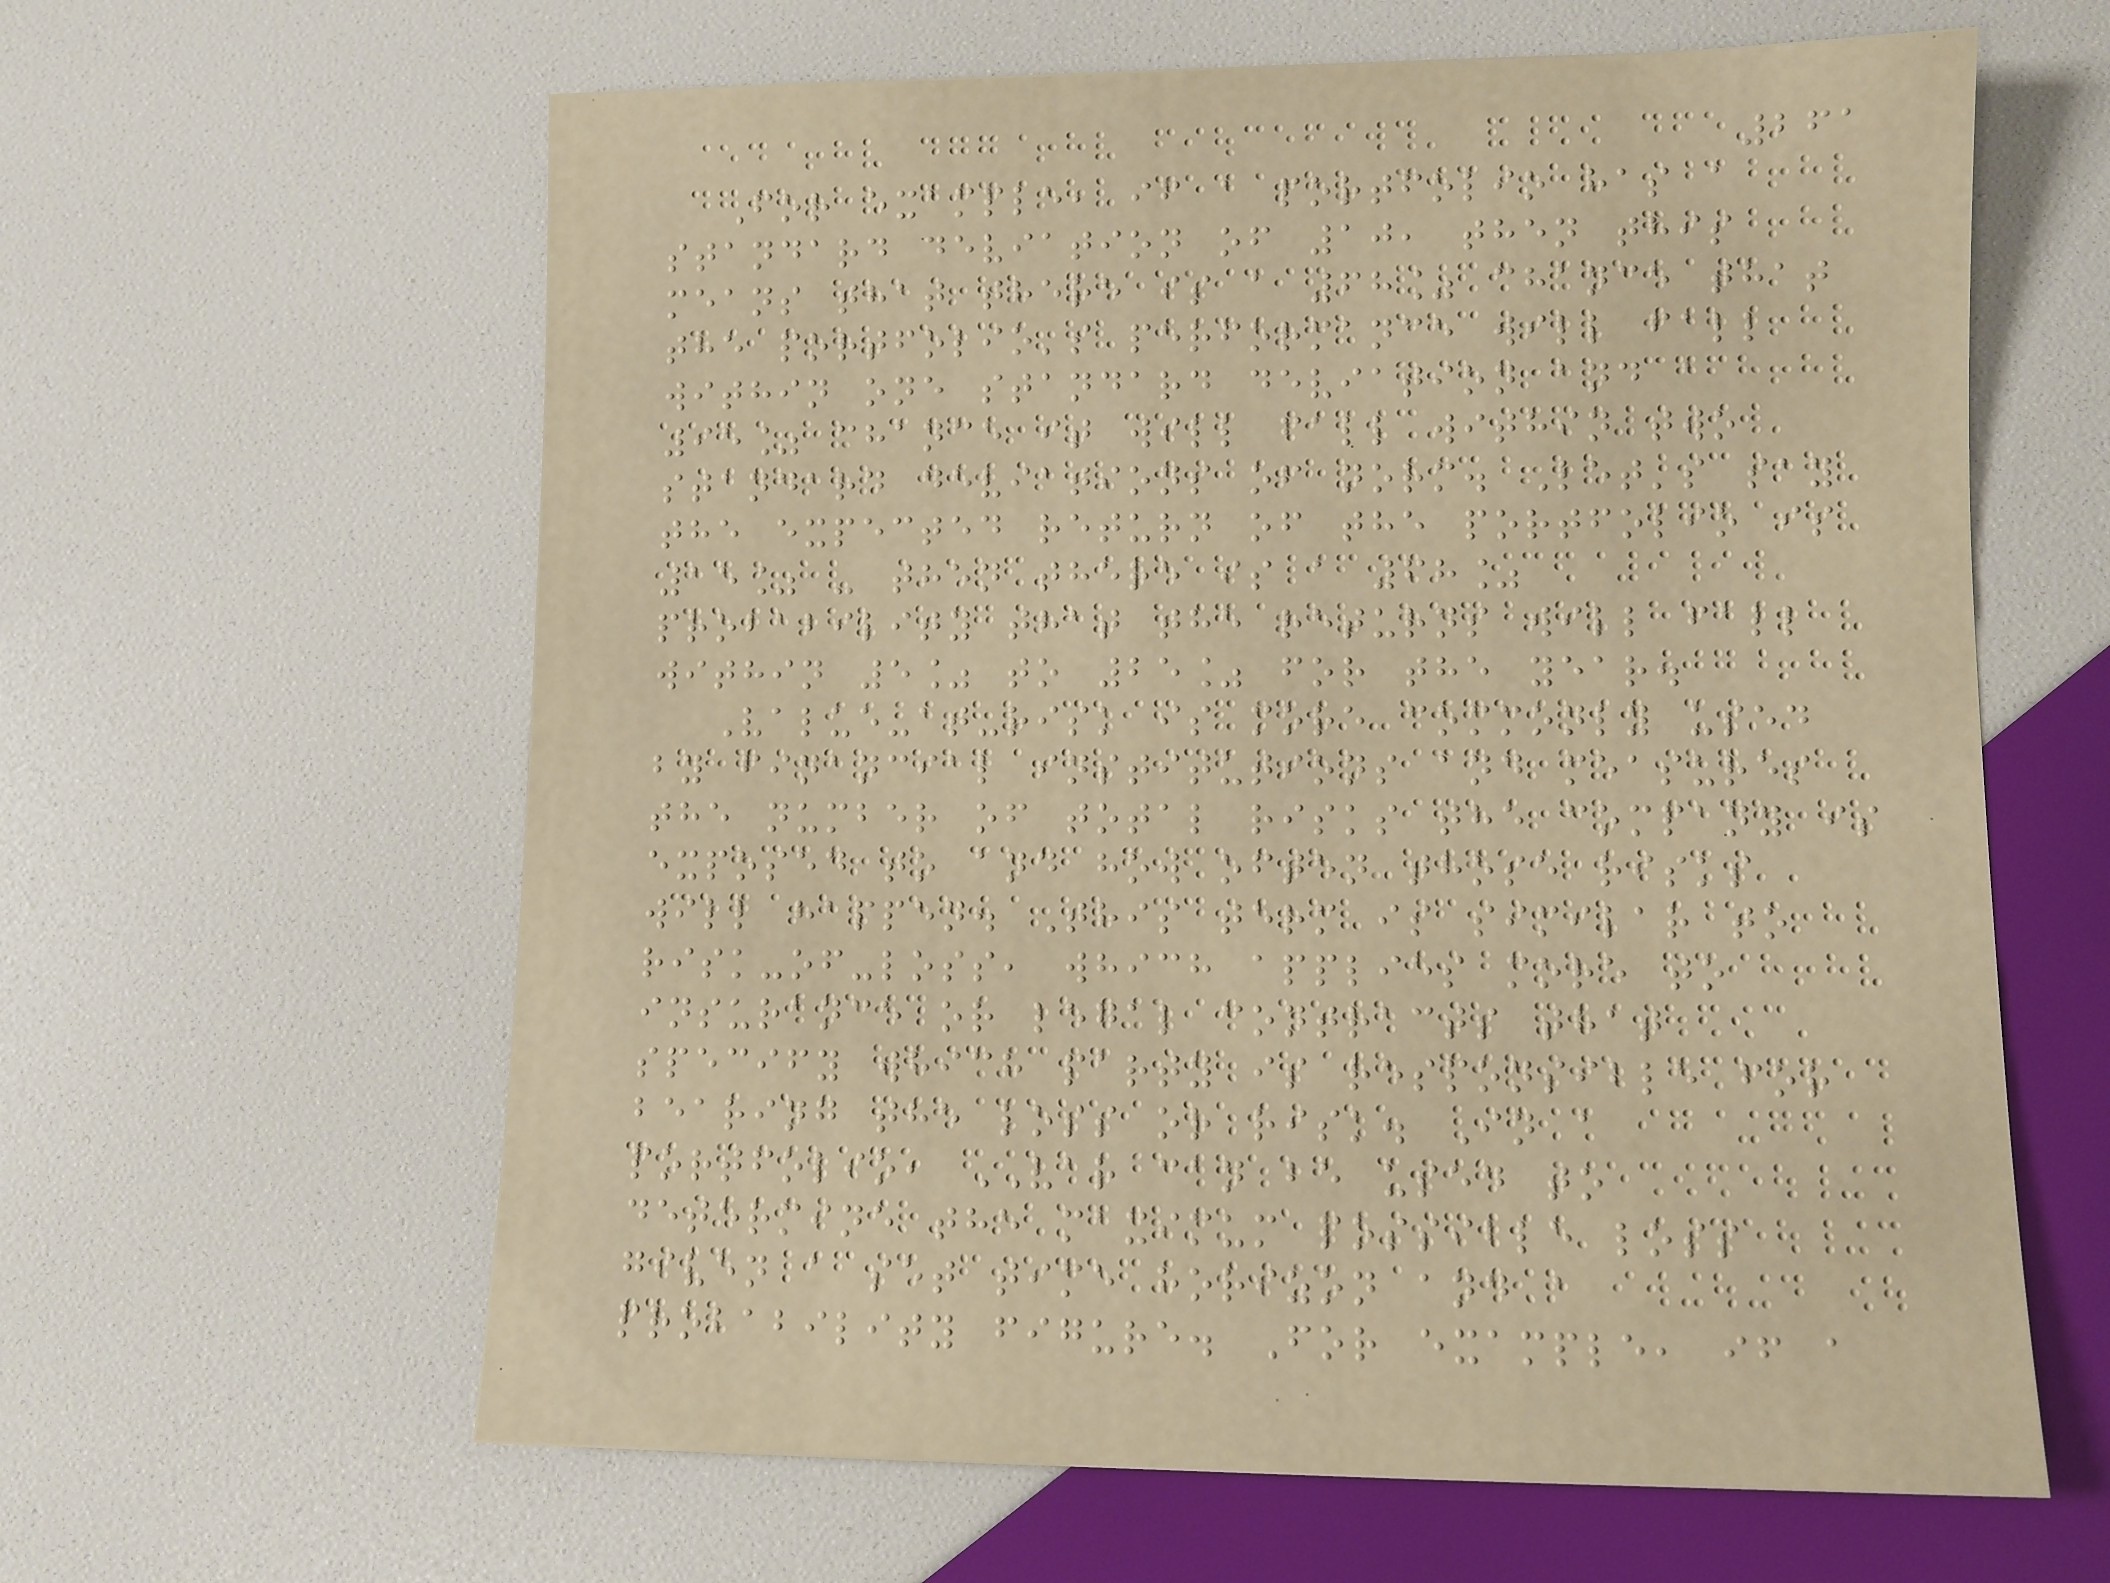261
For example, if a portfolio has a
standard deviation of 10, then this
means that there is a 68% chance that
the portfolio's performance will fall
within one standard deviation and a
95% chance it will fall within two
standard deviations of norm. Let's say
the expected return of the portfolio is
15% - then there is a 68%
probability that the returns will fall
within 5% to 25% for the year.
Value-at-risk is more commonly used
by financial institutions and measures
the number of total risks the company is
exposed to and how often those risks
will happen. This term is similar to
risk-of-loss, which applies more to
insurance or legal contracts that
specify which party is responsible for
bearing the loss or risk. In a
portfolio, VAR can be used to
determine the maximum possible loss
given a set time horizon and a
probability figure. For example, if a
